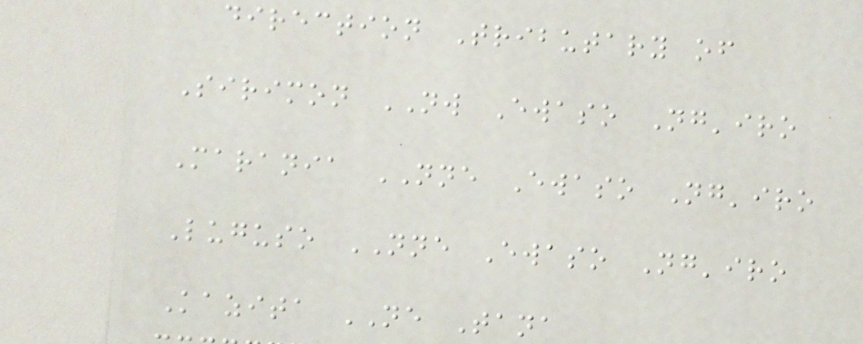direction Tributary of
Sirimon NW Ewaso Ng'iro
Marania NNE Ewaso Ng'iro
Luguso NNE Ewaso Ng'iro
Kazita NE Tana
